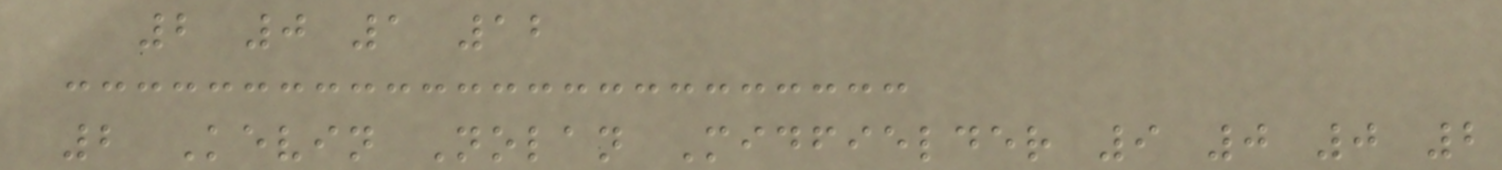2 0 1 12
2 Kevin Nolan Midfielder 9 0 0 2
